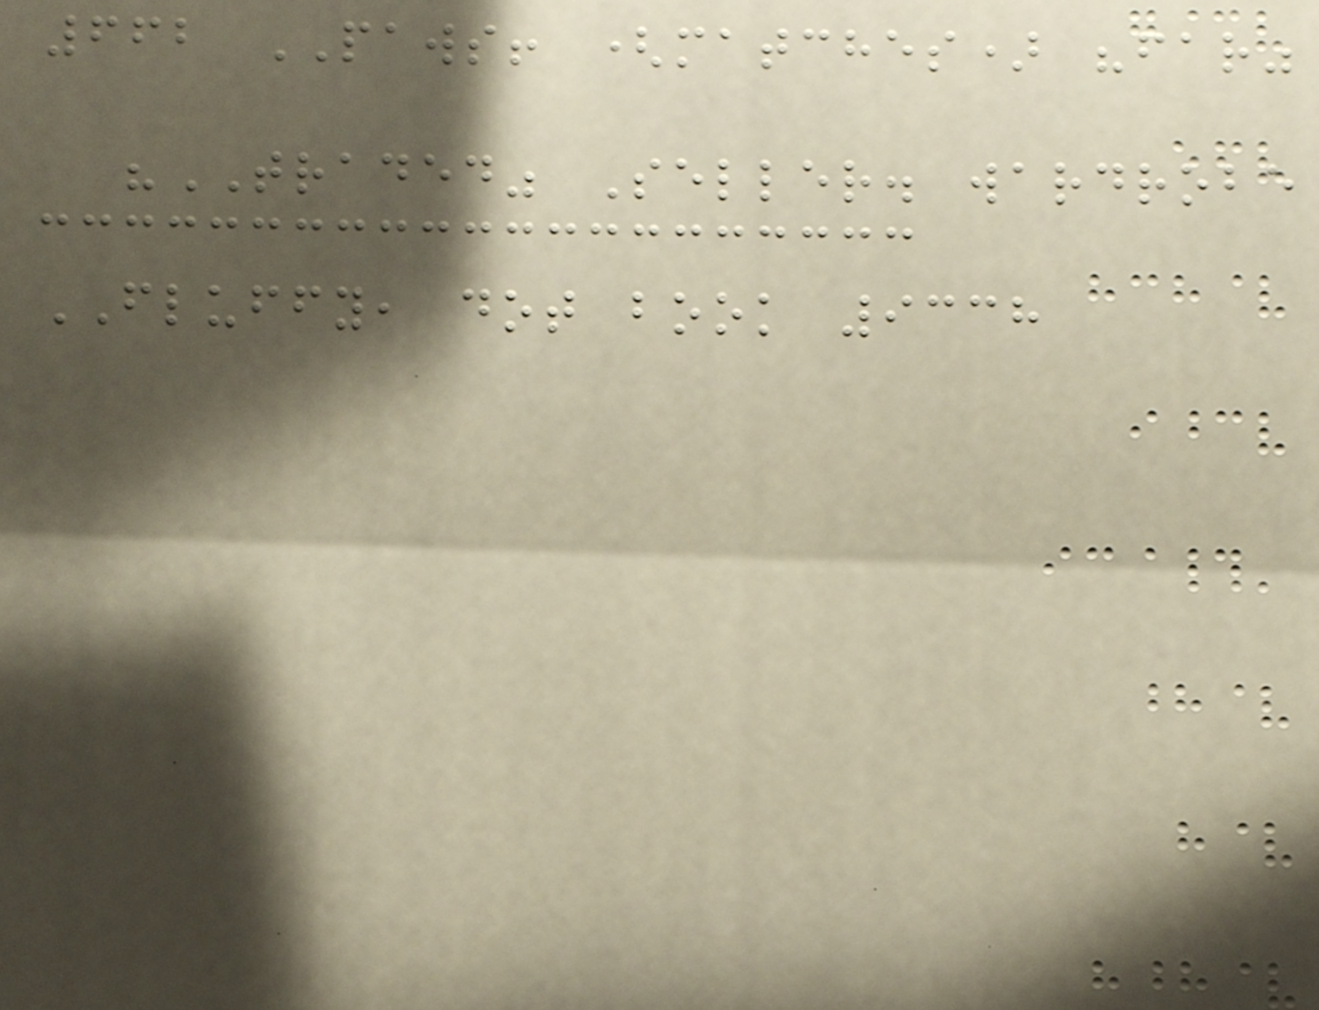662 PAWS! (matches) "far"
"TRADED" Seller. wardrobe
FLUFFY, dot book 9338
